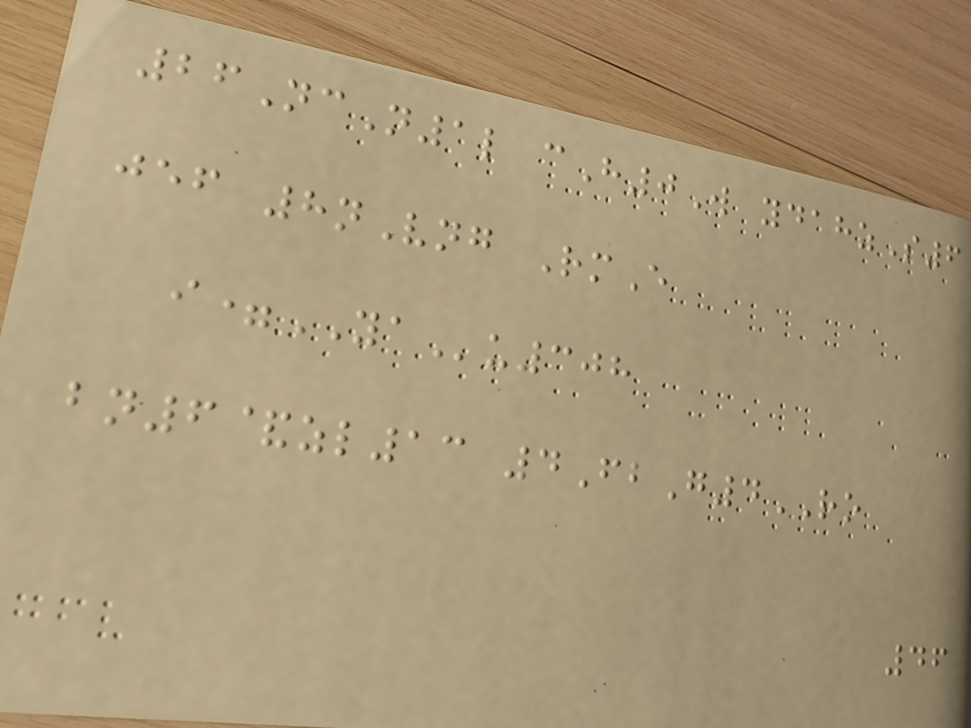26NcN1l cH0W ydahzS6
jef 8nVng RmE
i=YAu308
bn6&zl13 4FbG4RO
46
